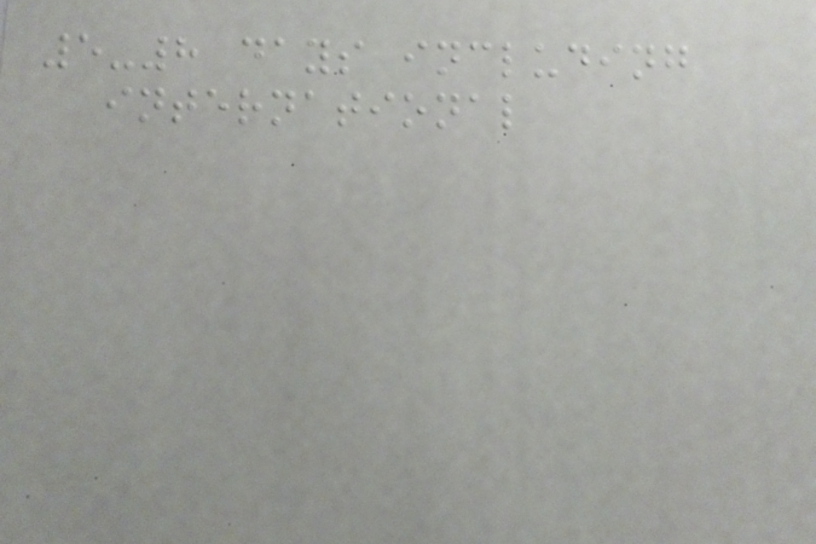5-8 days including
international
